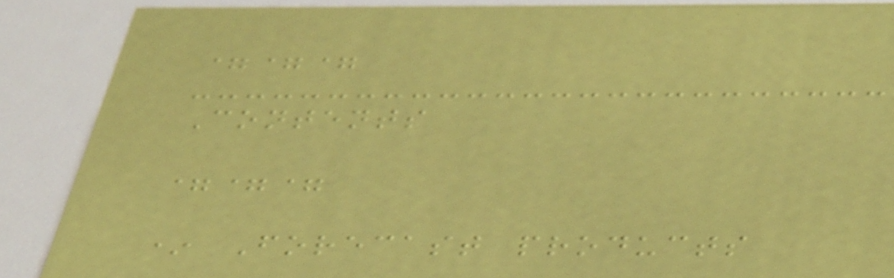===
Contents
===
* Forecast products
